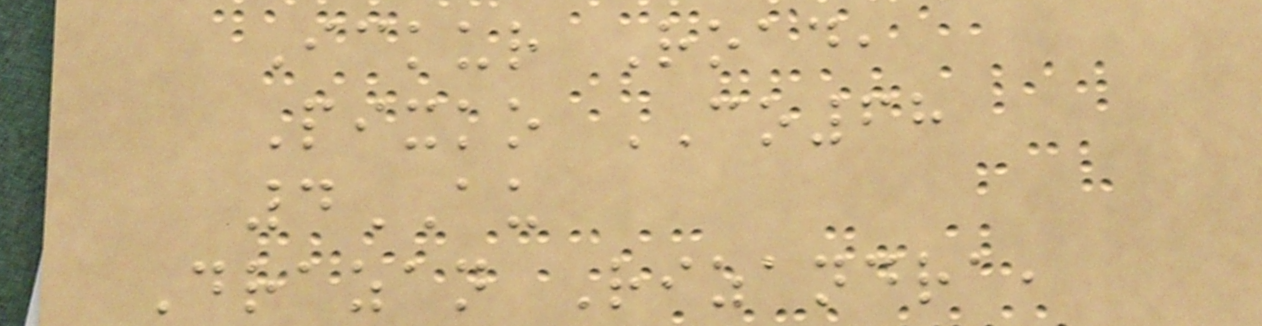Ickur Road,
Pixko CO68
4AU
Drazan Rizandra,
